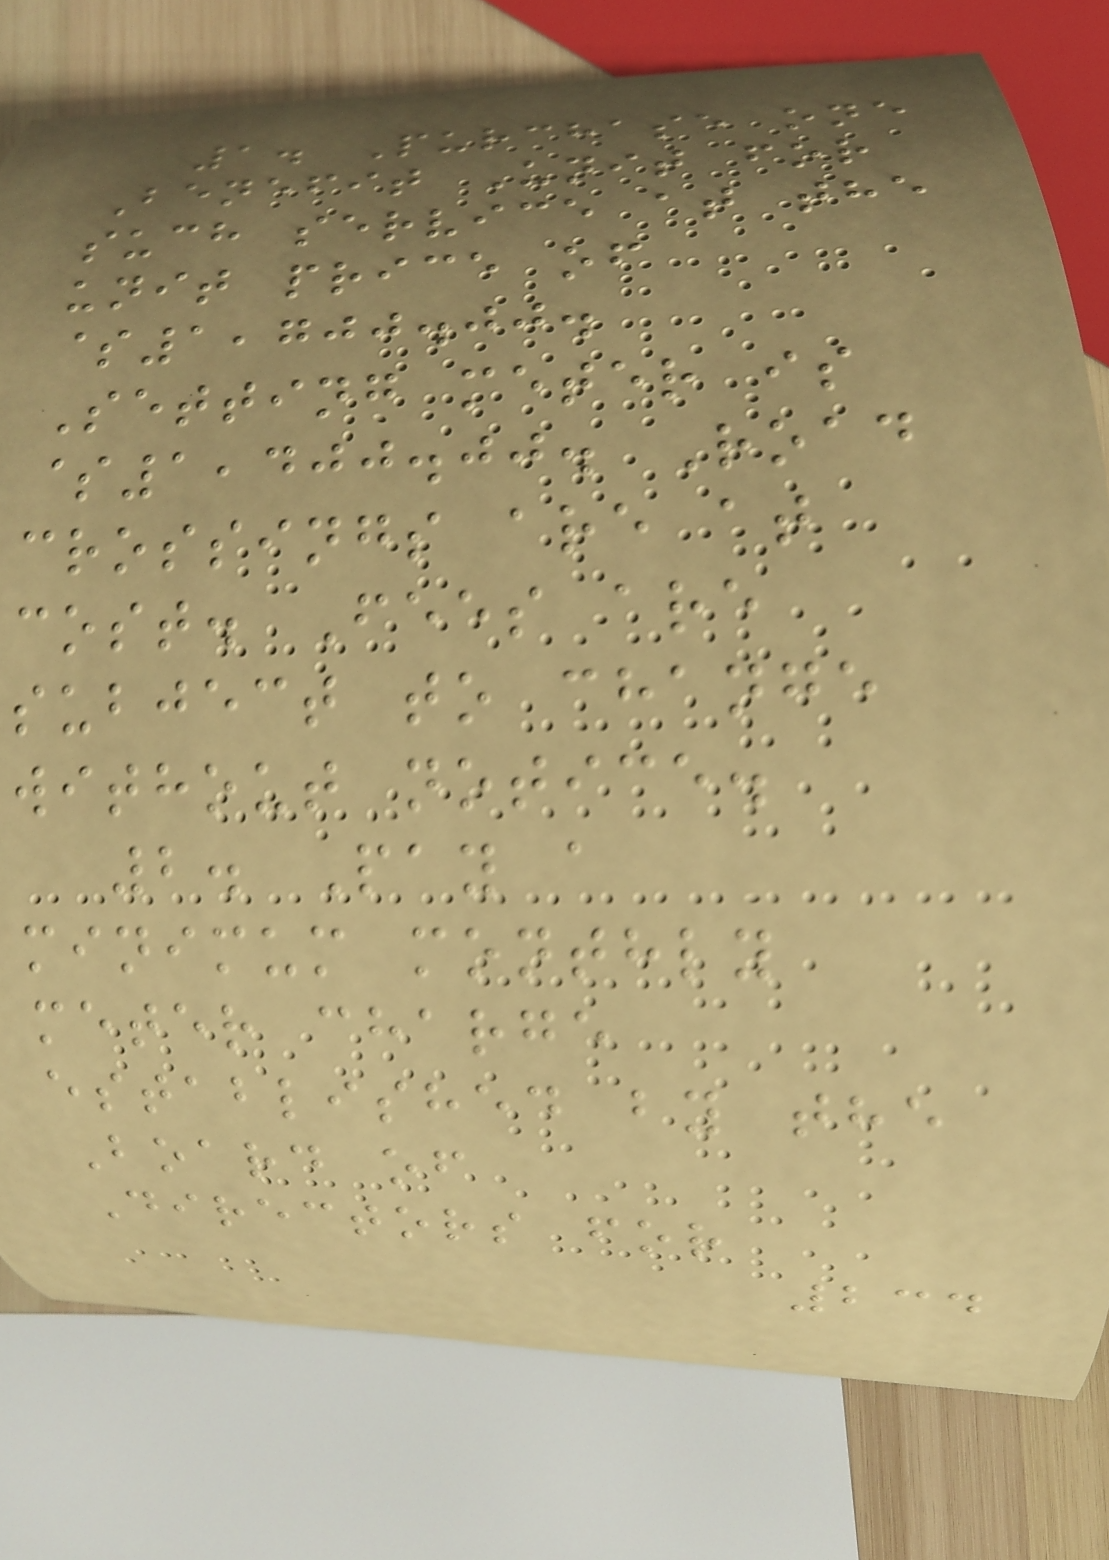1. Purchase one
Benefit Unit for
such service at the
unit price of
$1,700.00.
Setting meter is
$1,400.00. Road
crossings are at
cost. Fees are
subject to change
without notice.
2. Pay a
minimum monthly
meter charge
established by the
Board of
Directors for
234
